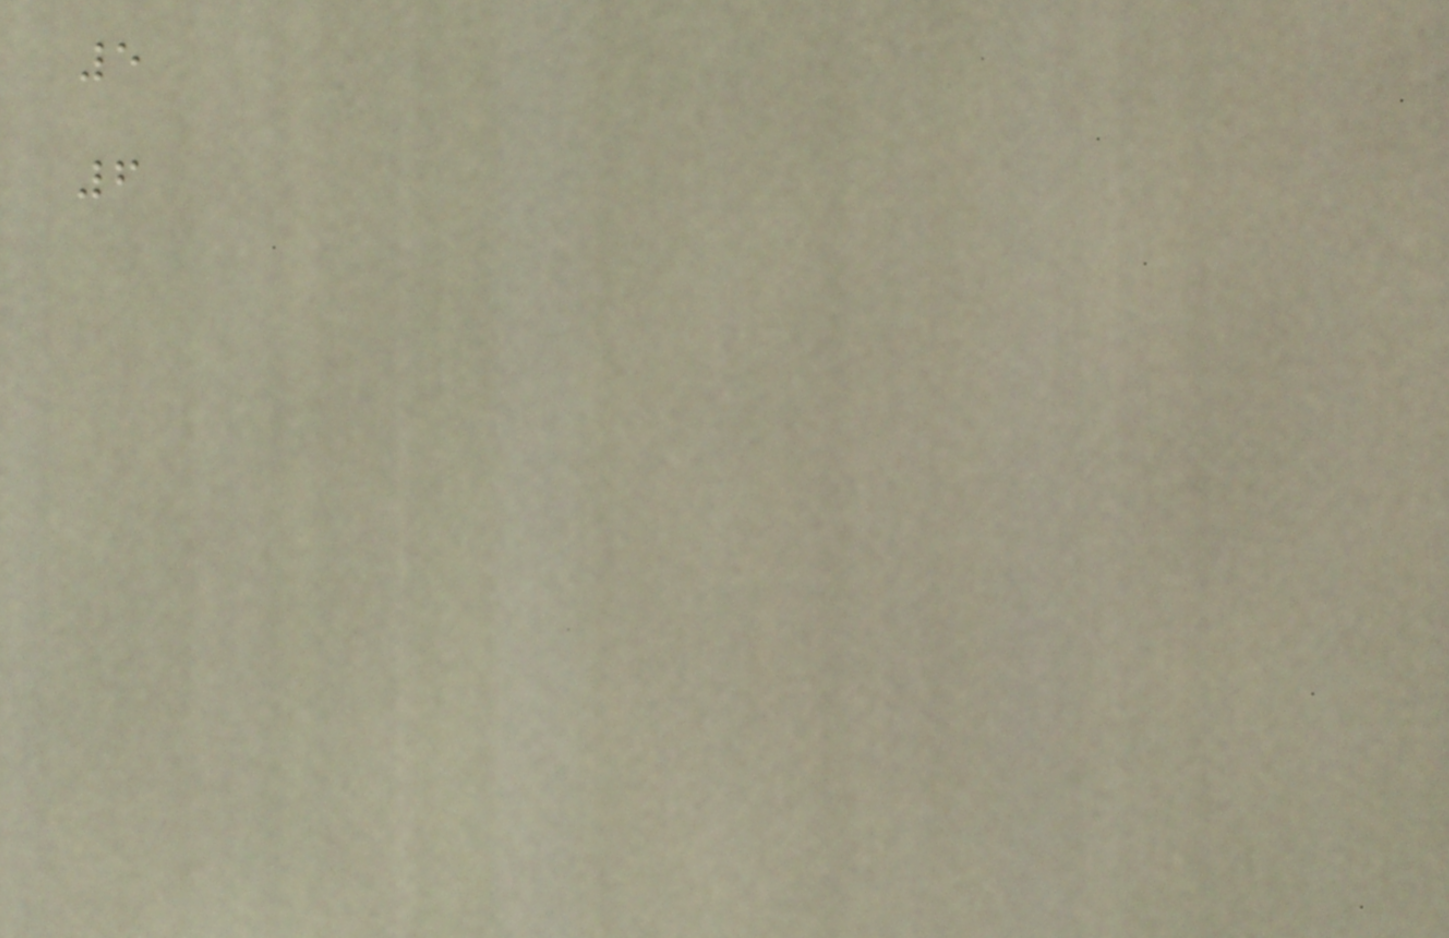5
6
